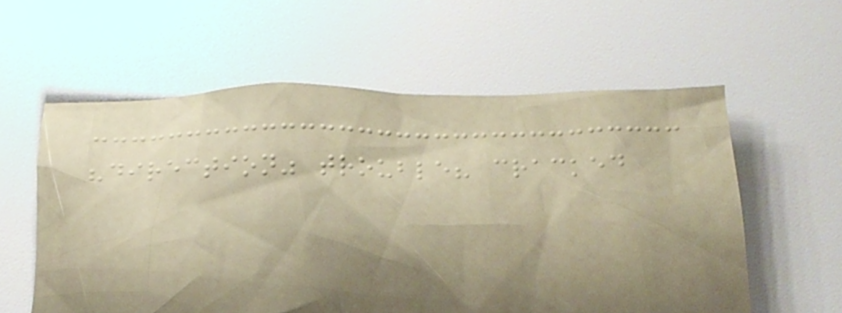"direction" trouble? cracked
